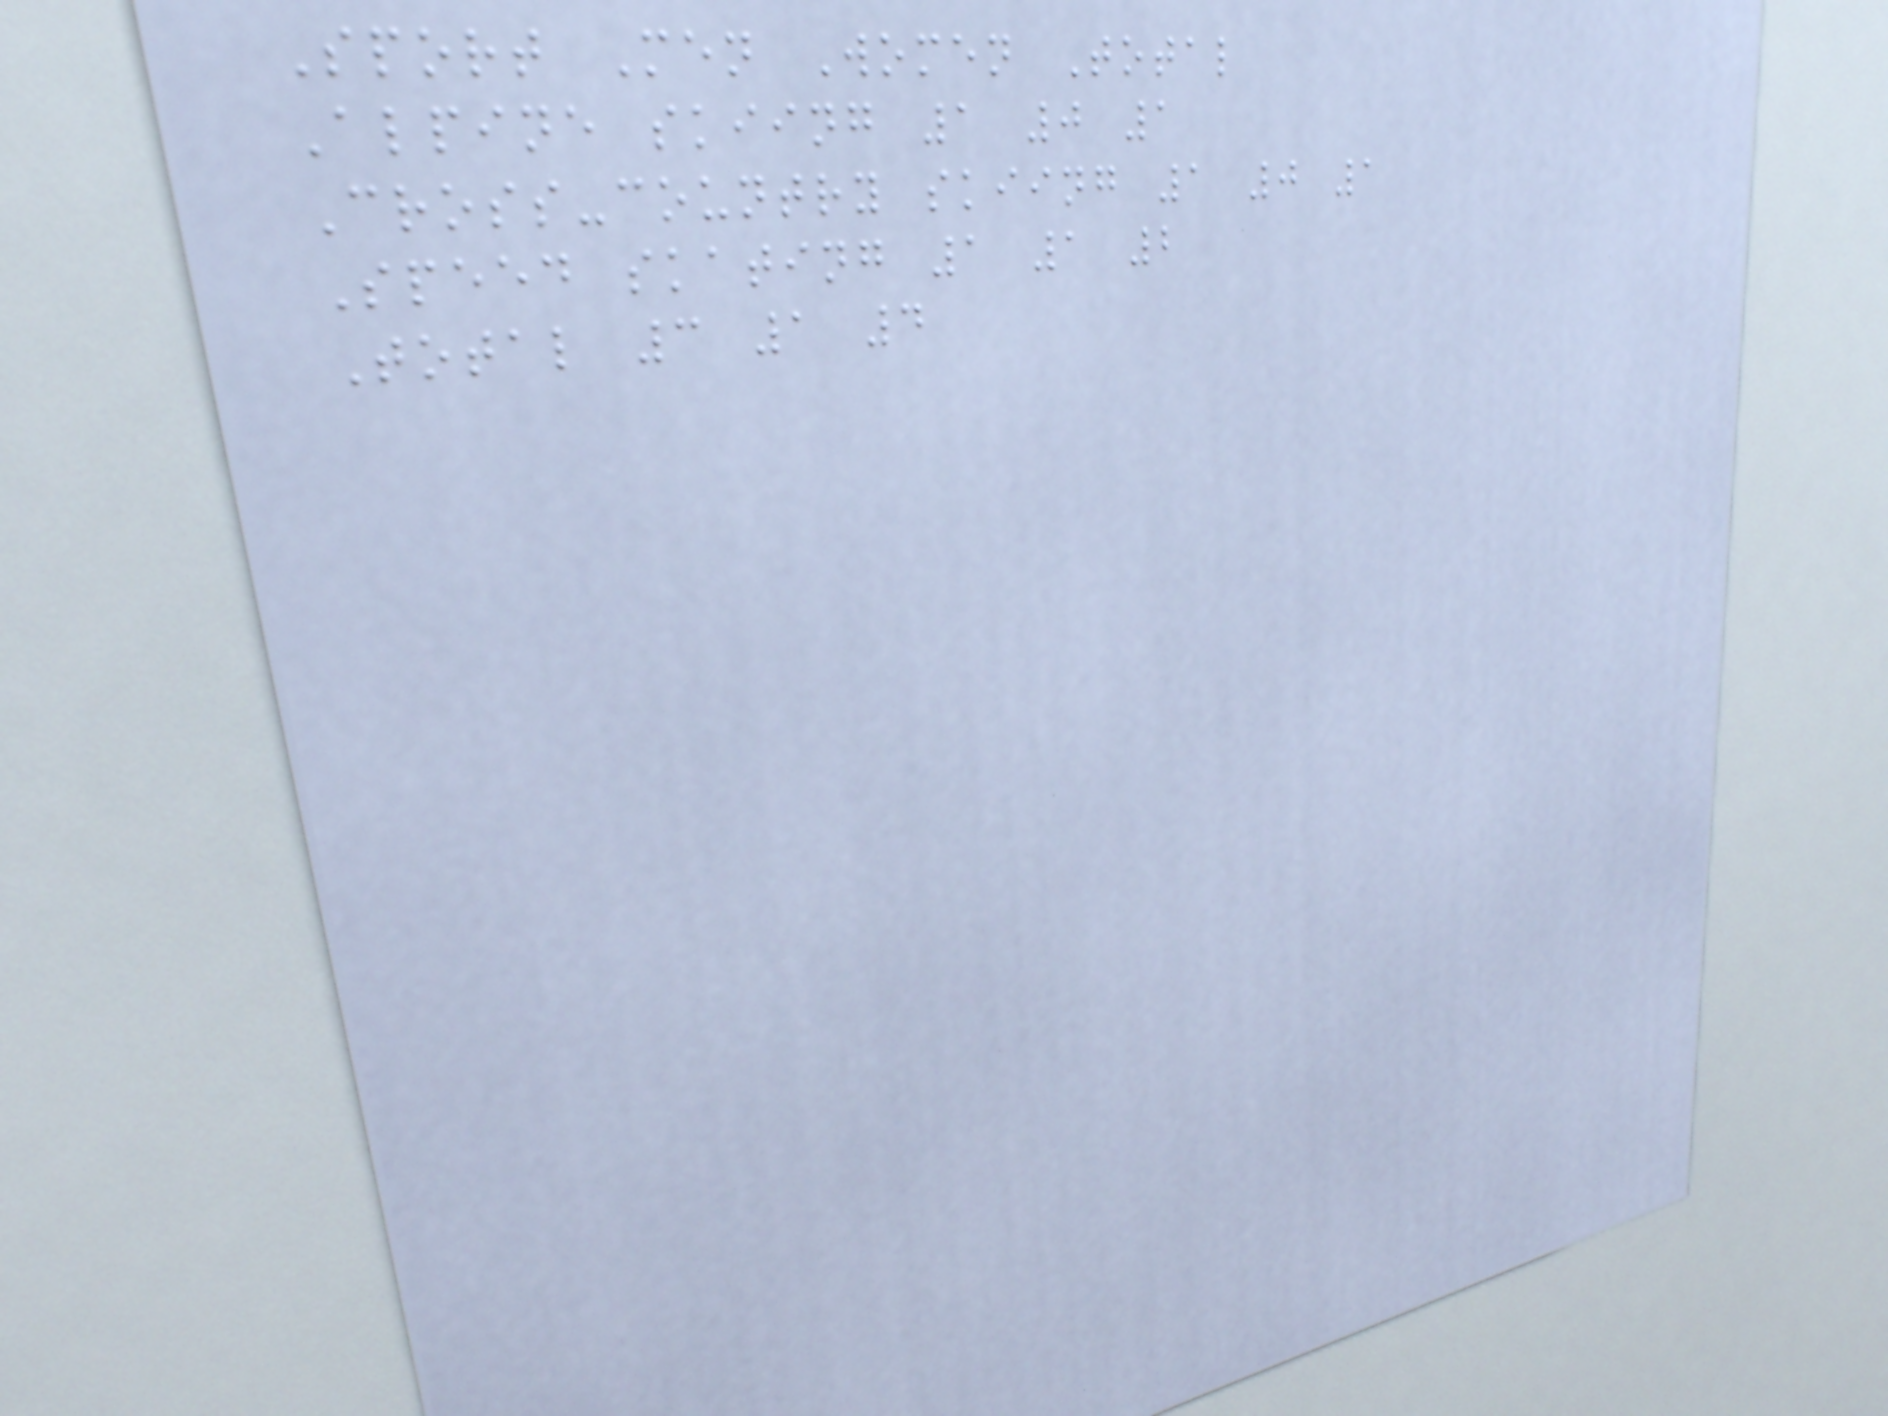Sport Men Women Total
Alpine skiing 1 0 1
Cross-country skiing 1 0 1
Speed skating 1 1 2
Total 3 1 4
